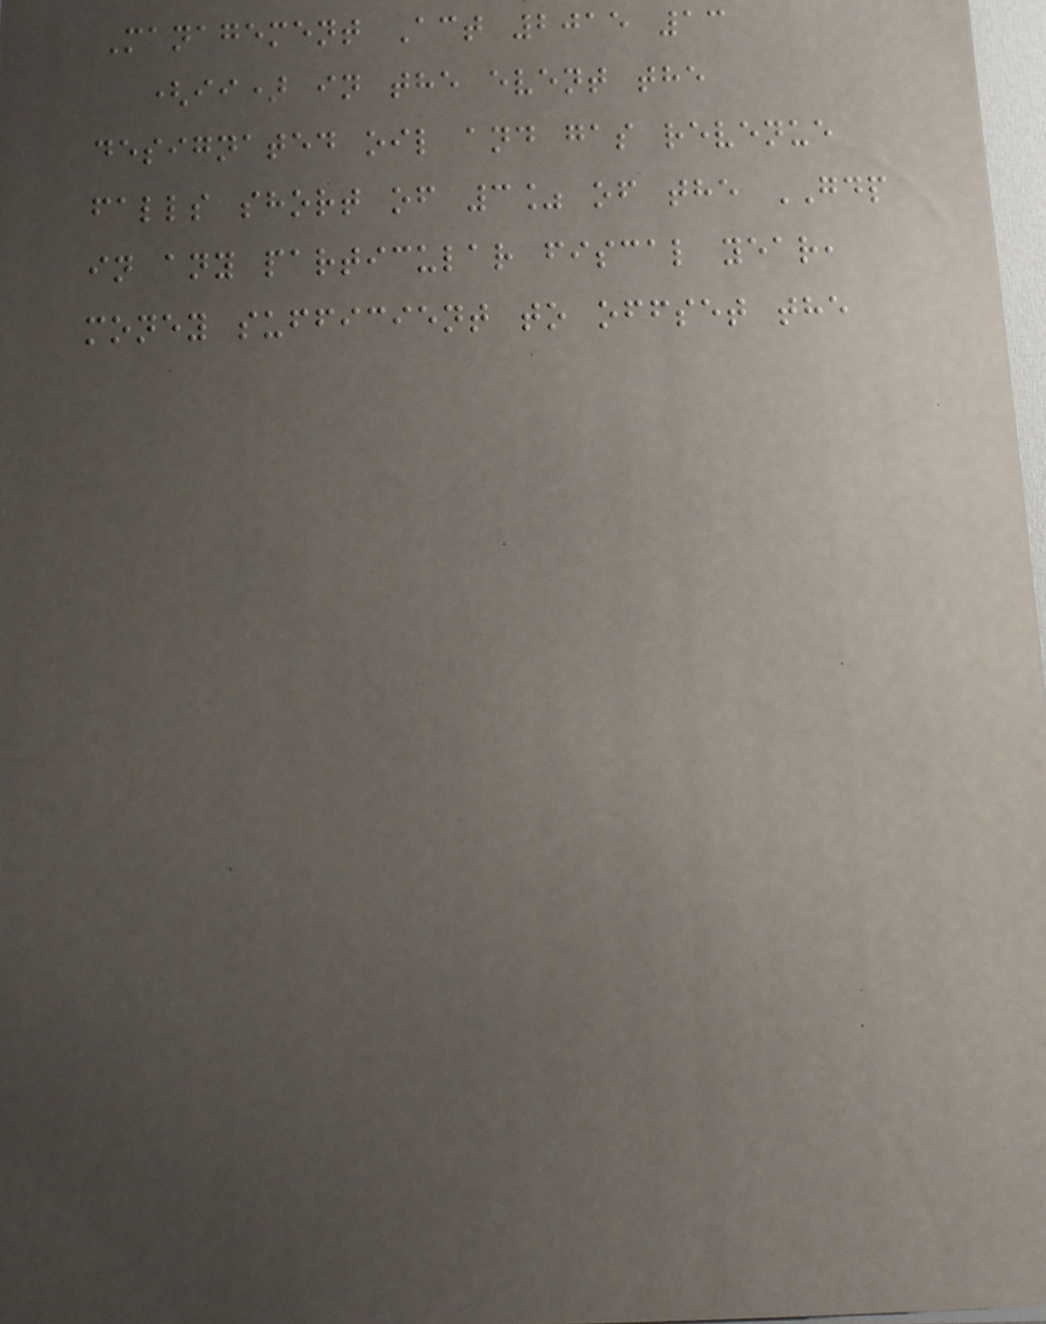Management Act 2015 13
(ii) in the event the
designated oil and gas revenue
falls short of 3% of the GDP
in any particular fiscal year,
money sufficient to offset the
